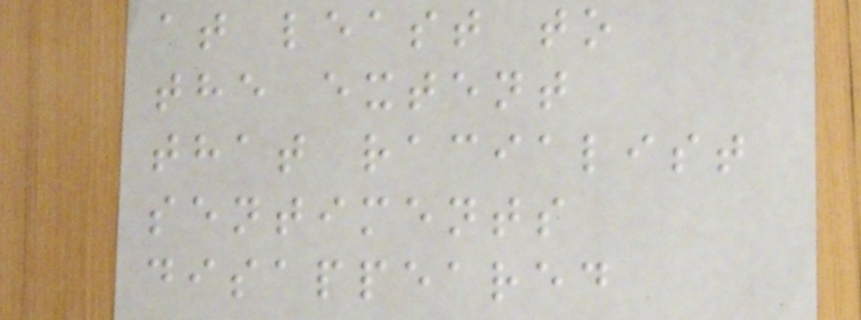at least to
the extent
that racialist
sentiments
disappeared
